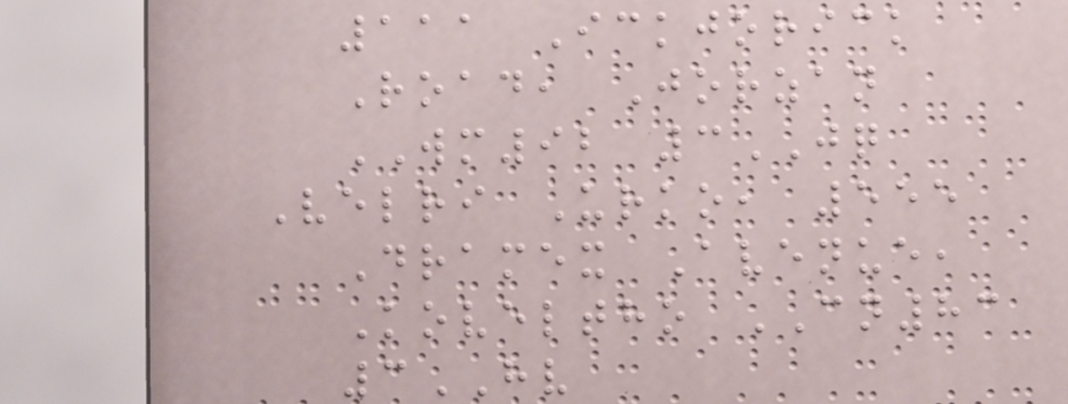111 Ickjorick
Road, Jorzan
WM92 3JQ
Velri Urko, 555
Dramex Avenue,
Koveltho CN83
3HV
